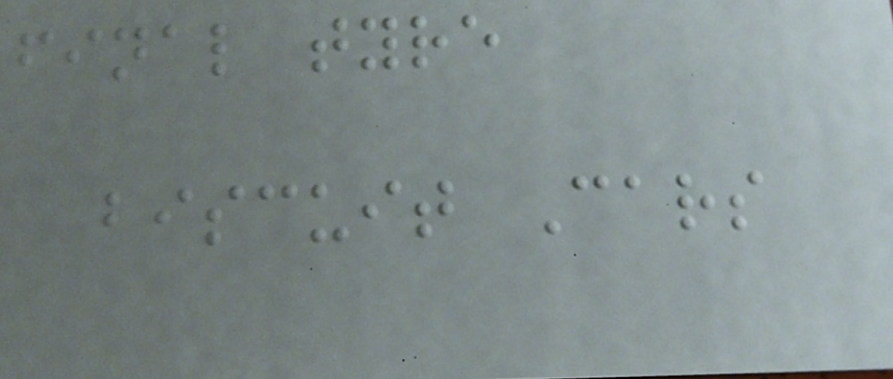final tyre
biscuit Cars
